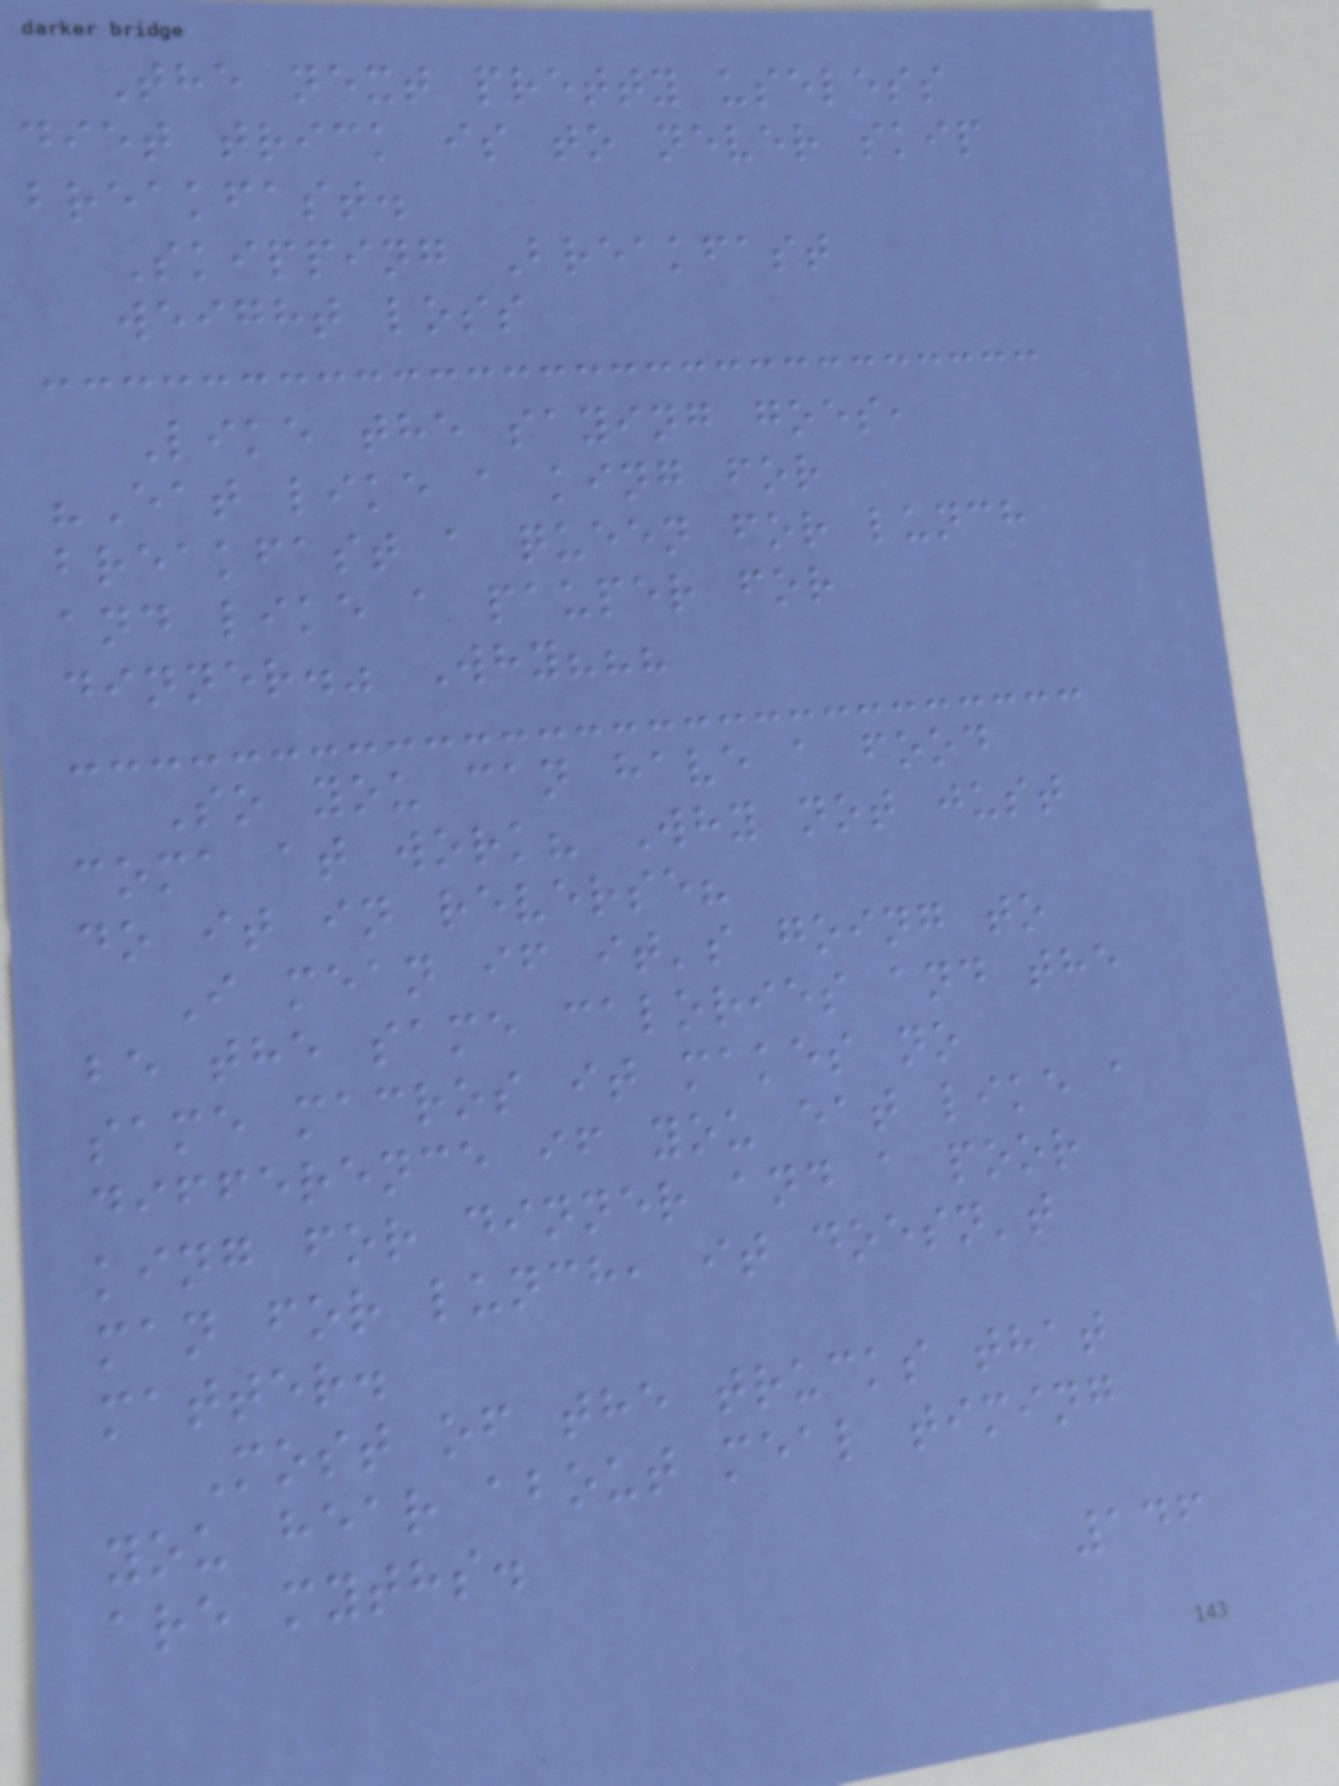The next pretty useless
diet trick is to never skip
breakfast.
Skipping Breakfast
weight loss
Like the saying goes,
"Eat like a king for
breakfast a queen for lunch
and like a pauper for
dinner." Why???
So you can have a food
coma at work? Why not just
do it in reverse?
I mean if it's going to
be the same calories and the
same macros it makes no
difference if you eat like a
king for dinner and a poor
man for lunch, it doesn't
matter.
Most of the trucks that
you hear about meal timing
are myths.
146
